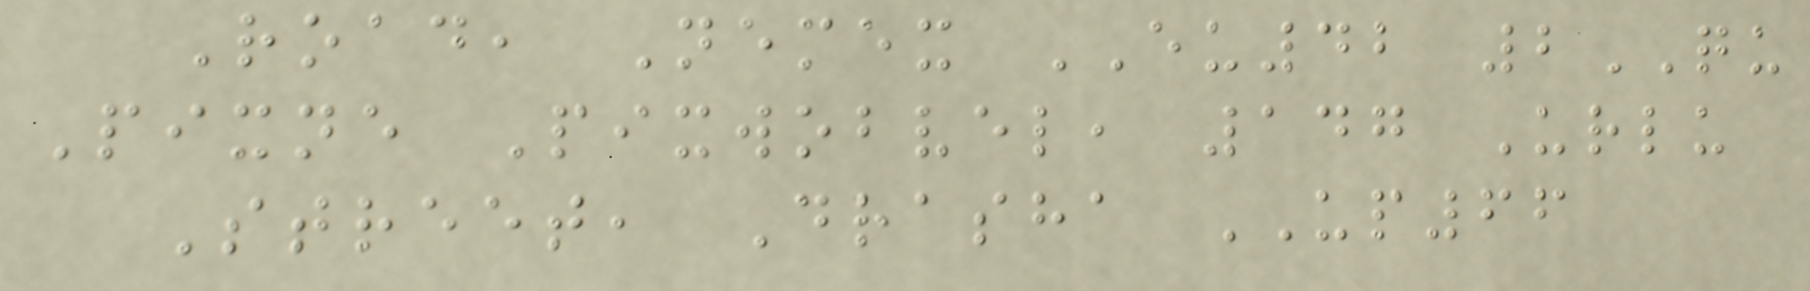Road, Nemex EU42 2QU
Pixne Pixwobvel, 147 Urlu
Street, Drasha UP66
